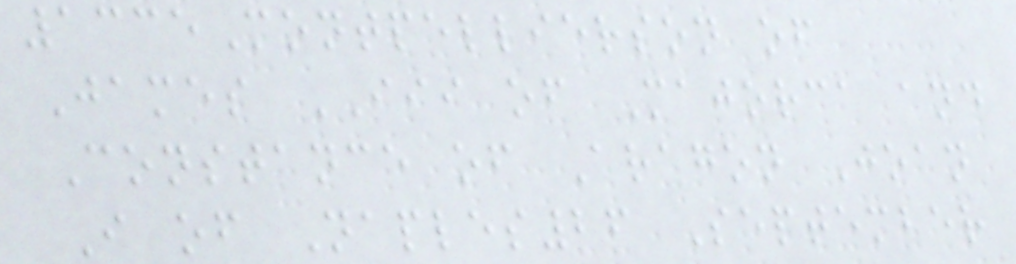1335Montpellierson of
James III of Majorca and
Constance of Aragon Joan
I of Naples26 September
